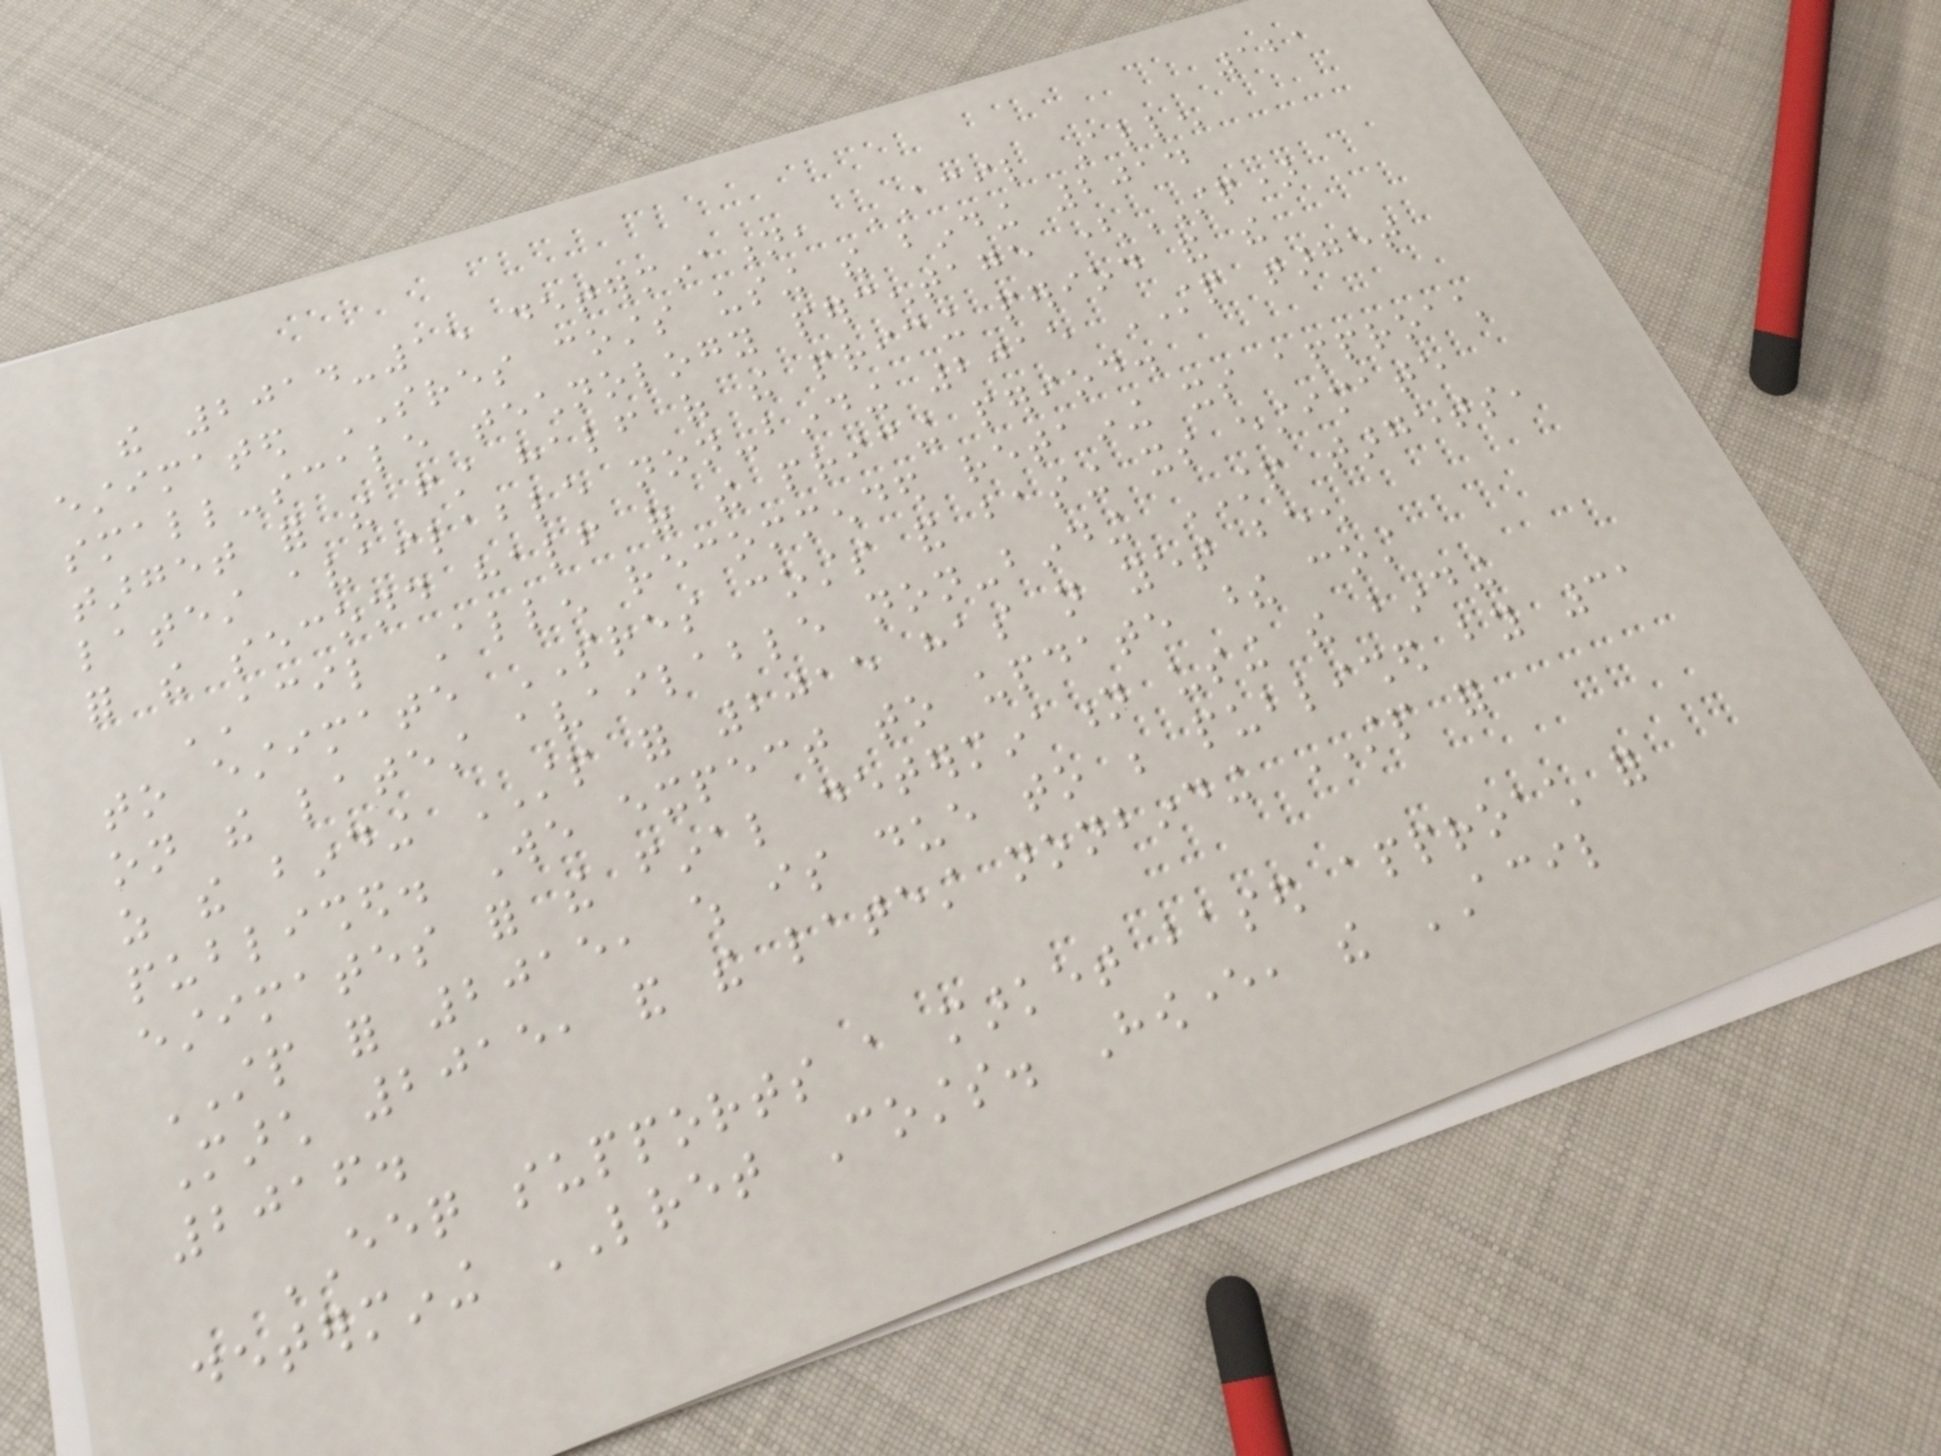121
the 2014-15 determination, ACIL Allen
estimated SRES costs using the binding 2014
small-scale technology percentage (STP)
target for the first half of the pricing period and the
latest available non-binding 2015 STP target
for the second half of the pricing period.
ACIL Allen recommended retaining its approach
to estimate SRES costs and basing its estimate
on the latest available non-binding STP targets,
as the binding STP for 2015 has not yet been
published. We expect to update these cost
estimates for the final determination using the binding
STP for 2015, which is due to be published by 31
March 2015, and the latest nonbinding STP for
2016.
EEQ supports a market based approach for
determining LRET Costs. However, the ACIL
